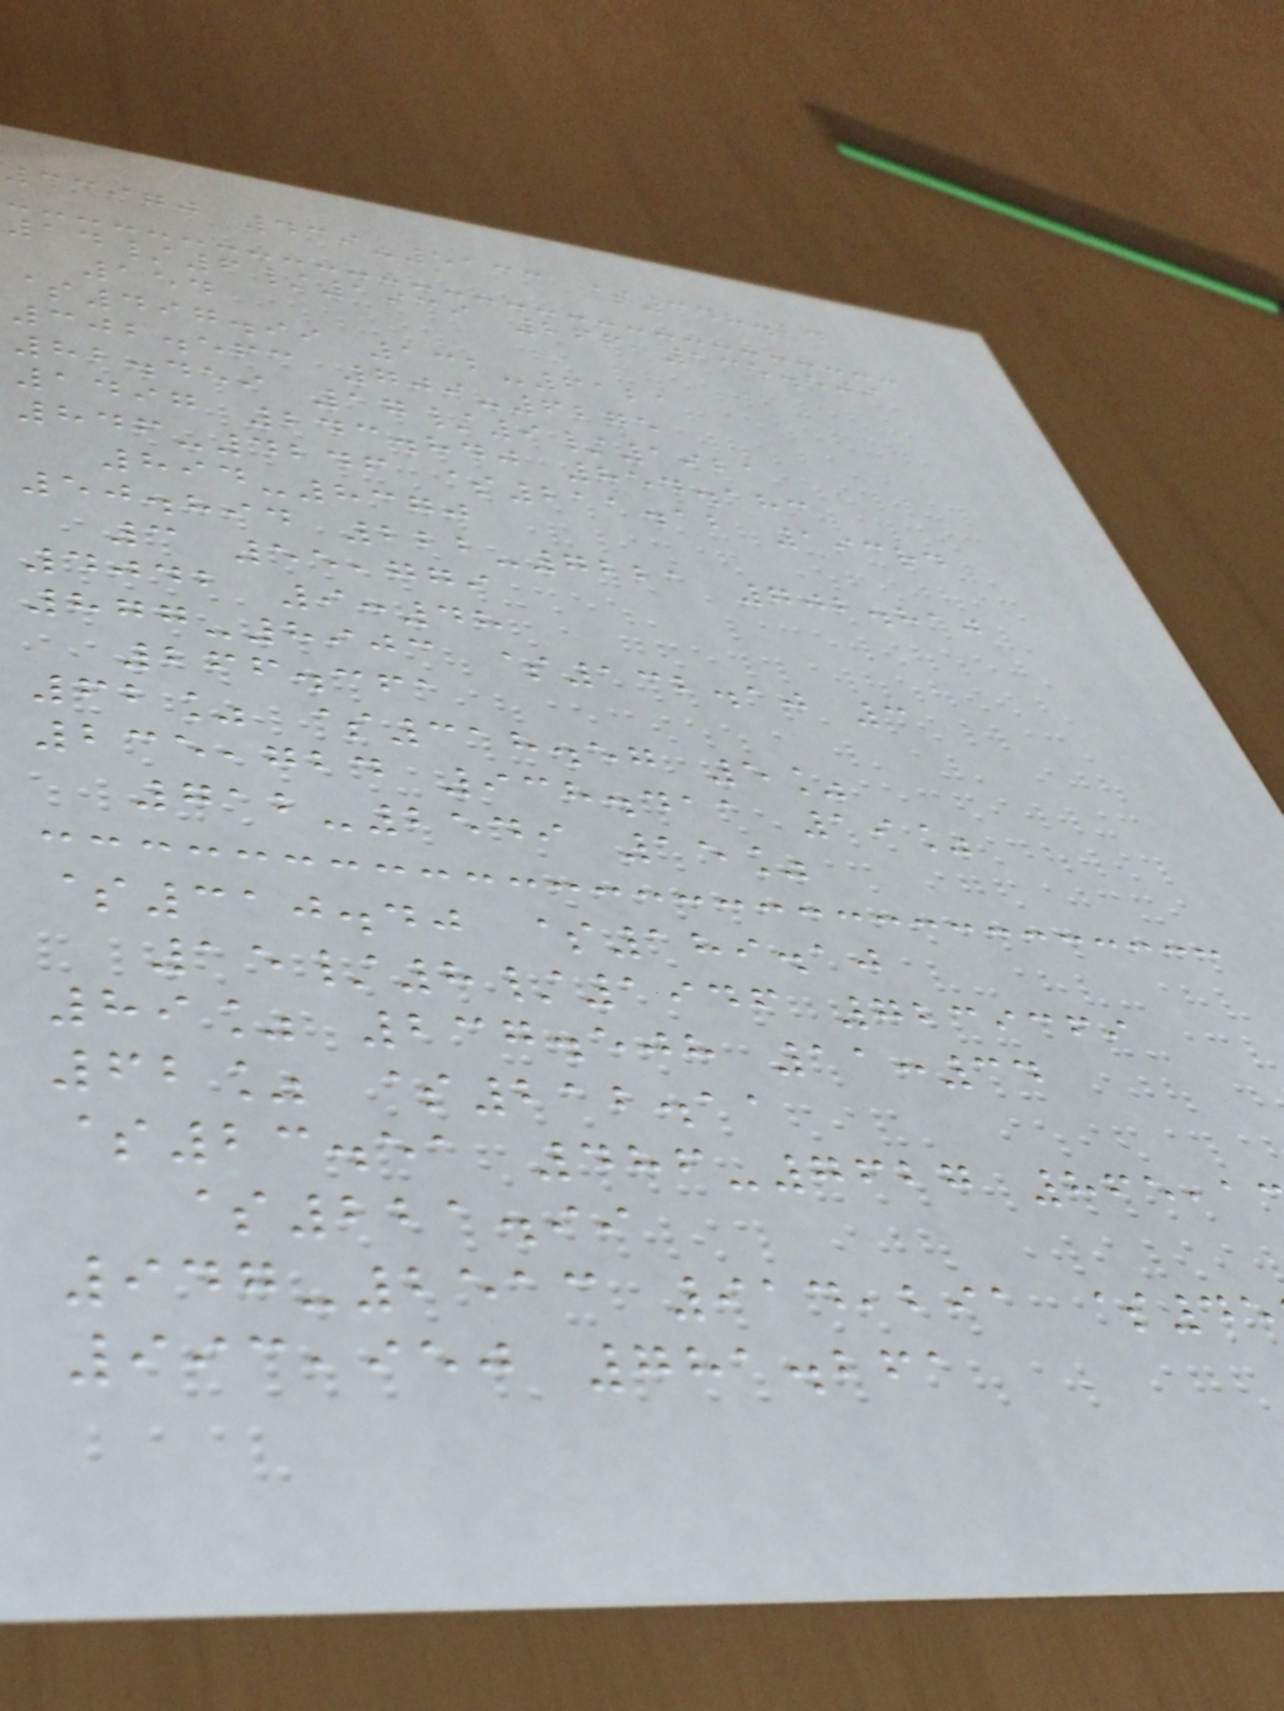33970 439-5133 $348.24
14/6/1939 266 135.509
154
$497.99 132-6121
302.563 709-6275
82.459 17/9/1921
1497 243.840 854.183
846-4246 $211.12 193rd
894-8370
50.894 222-7221 702.810
3 55,779
4042 9:48
877-8903 $132.10 3
266.361
62% $318.57 5%
235,724 938.411 19%
712-2549 15%
$310.40 $189.10
15/8/1946 7239369
89% 237.508 11:34
62% $212.11
$23.51 486-7627 865,1
$221.99
947-2513 914,291 $45
993,950 781.261
